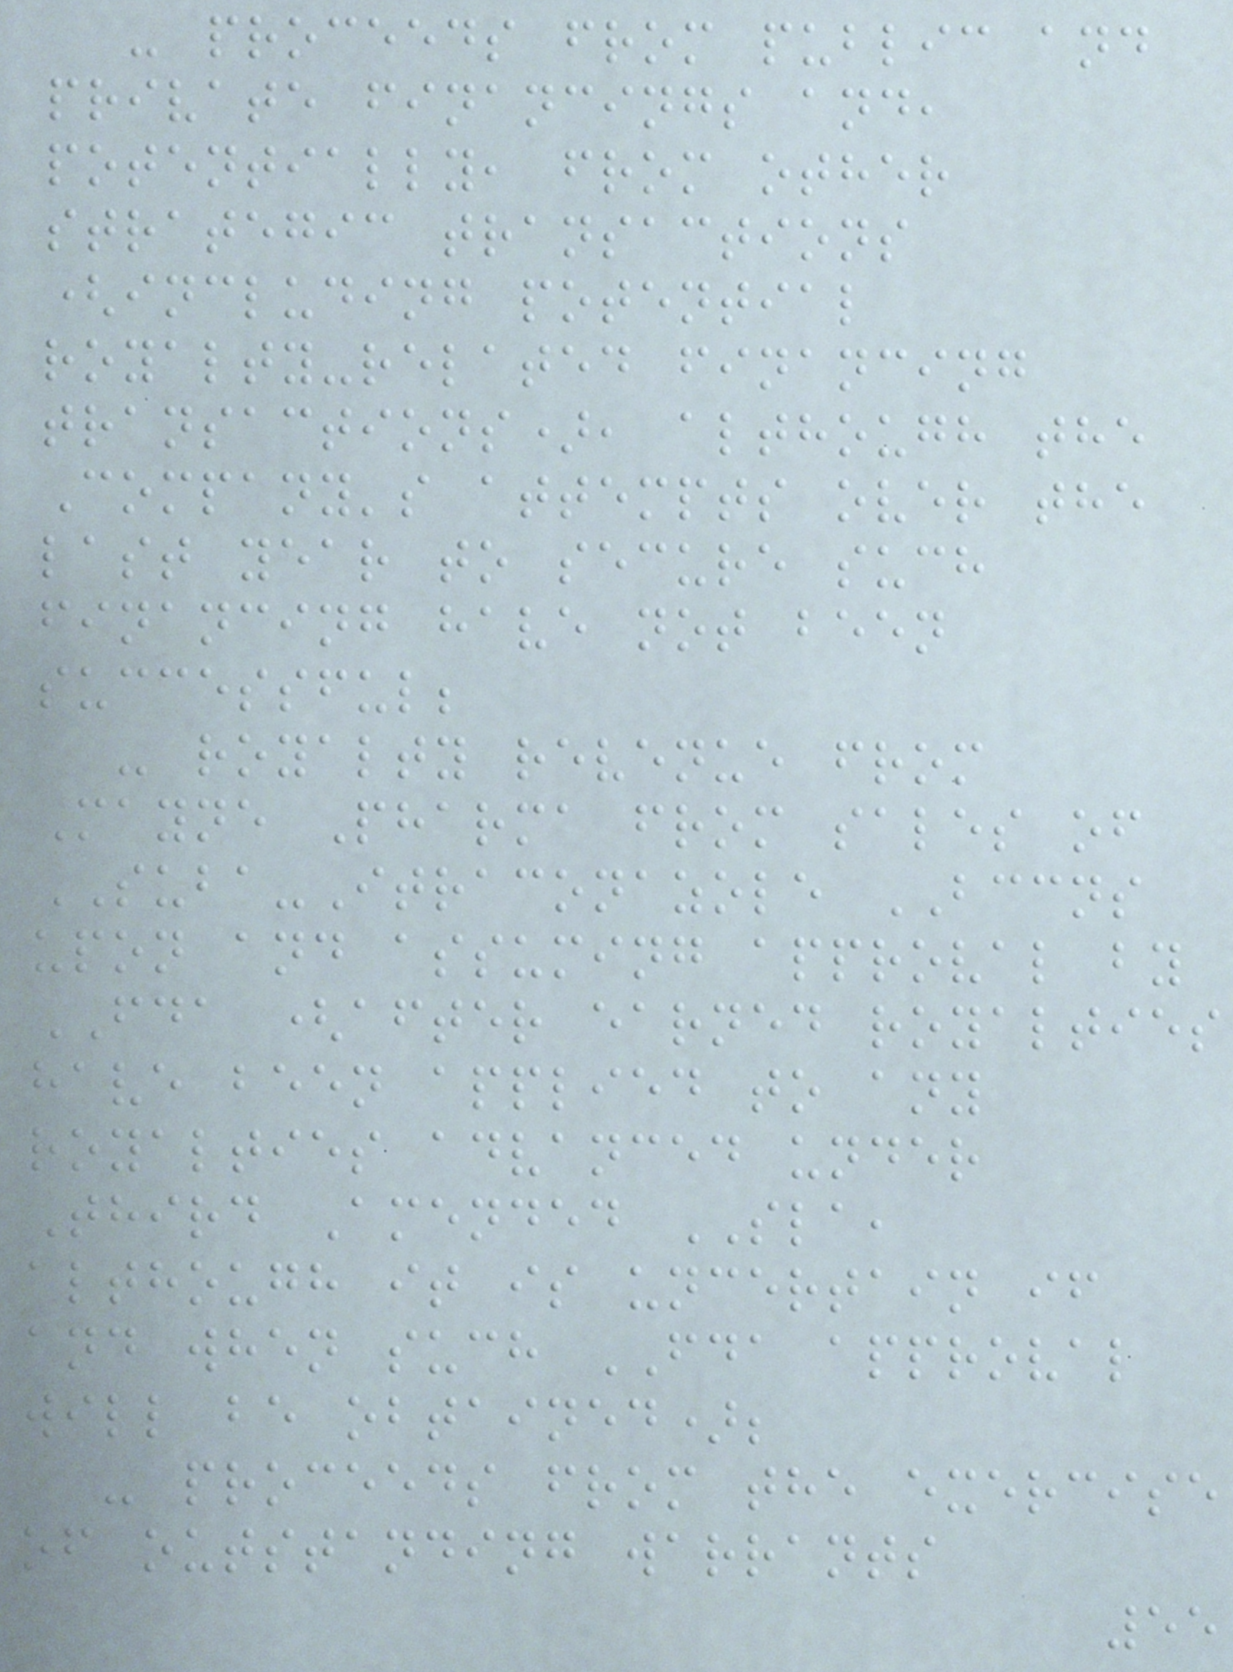- proceeds from public and
private financings and,
potentially, from other
strategic transactions
(including potential
royalty-related financing
transactions), although the
Company's attempts over the
last year to secure such
financing have not been
successful;
- royalty revenue from
Mayne Pharma from sales of
SUBA-Itraconazole BCCNS
upon and assuming approval by
FDA (after earned royalties
have been applied to any
royalties advanced under
Third Amended SLA,
although it is uncertain if
and when such FDA approval
will be obtained);
- proceeds from the exercise
of outstanding warrants
55
